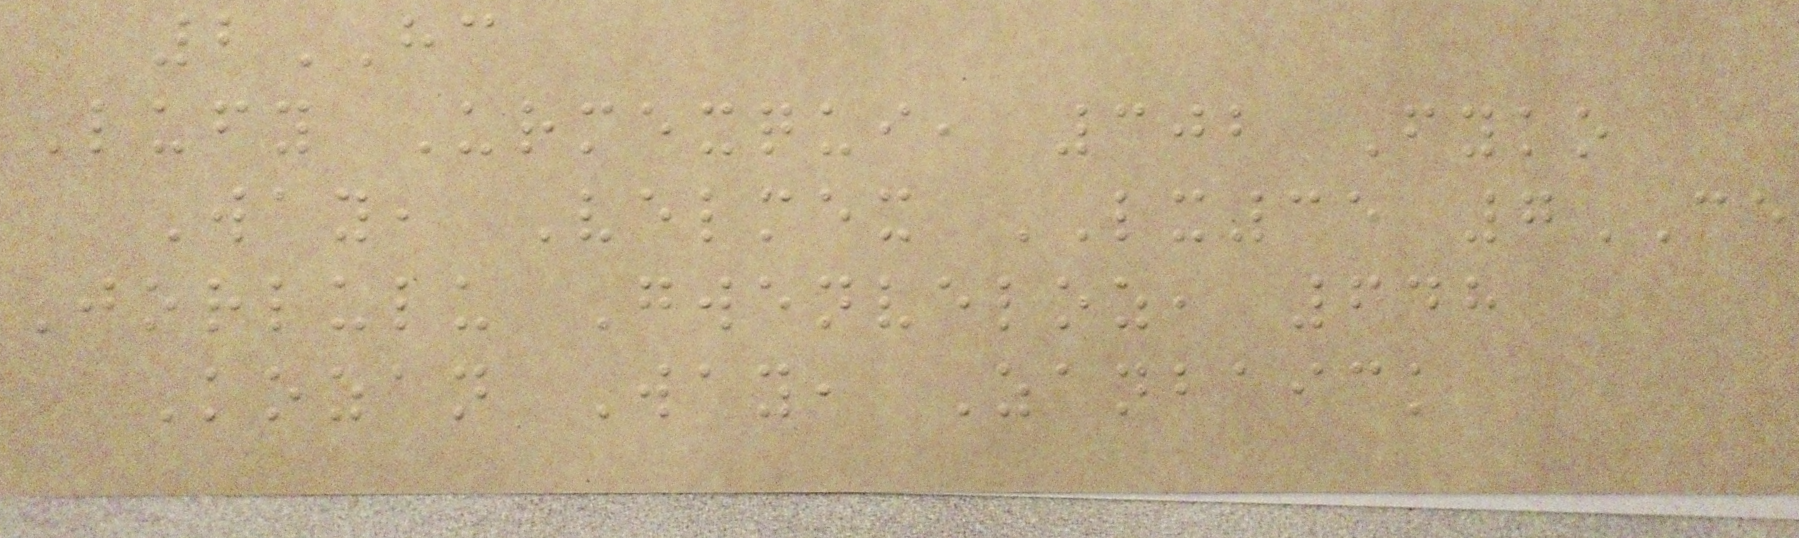2HC
Lufy Urmexqui, 302 Fyko
Way, Velmex LX35 7CE
Jorlulu Gwenveloz, 648
Kozan Way, Zanbaick
